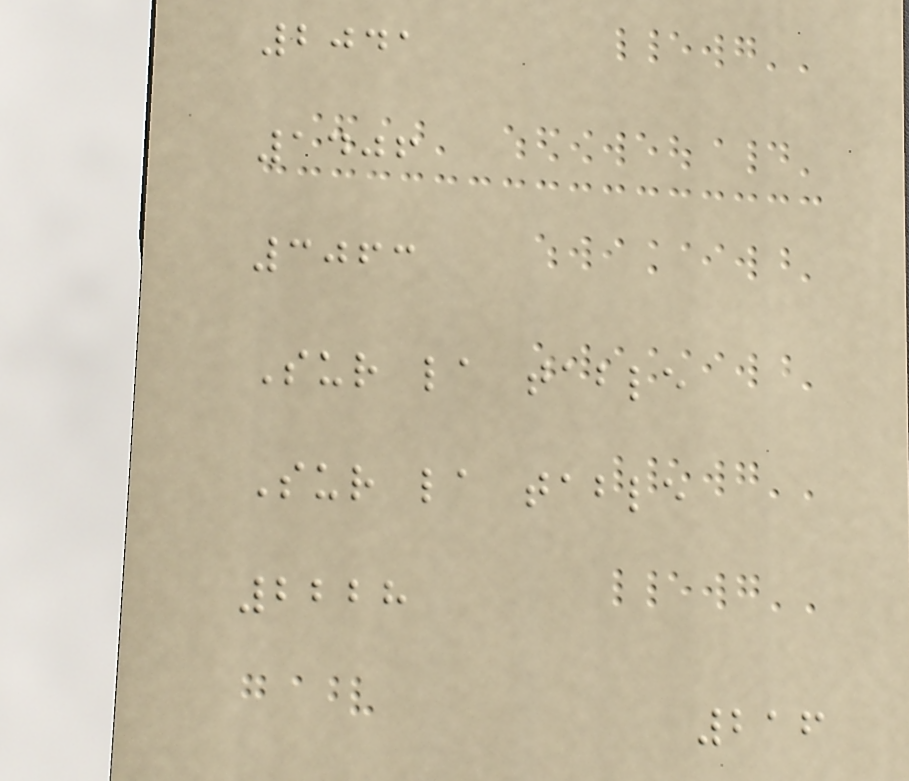2041
1406
3063
Sur la table
Sur la table
2228
216
